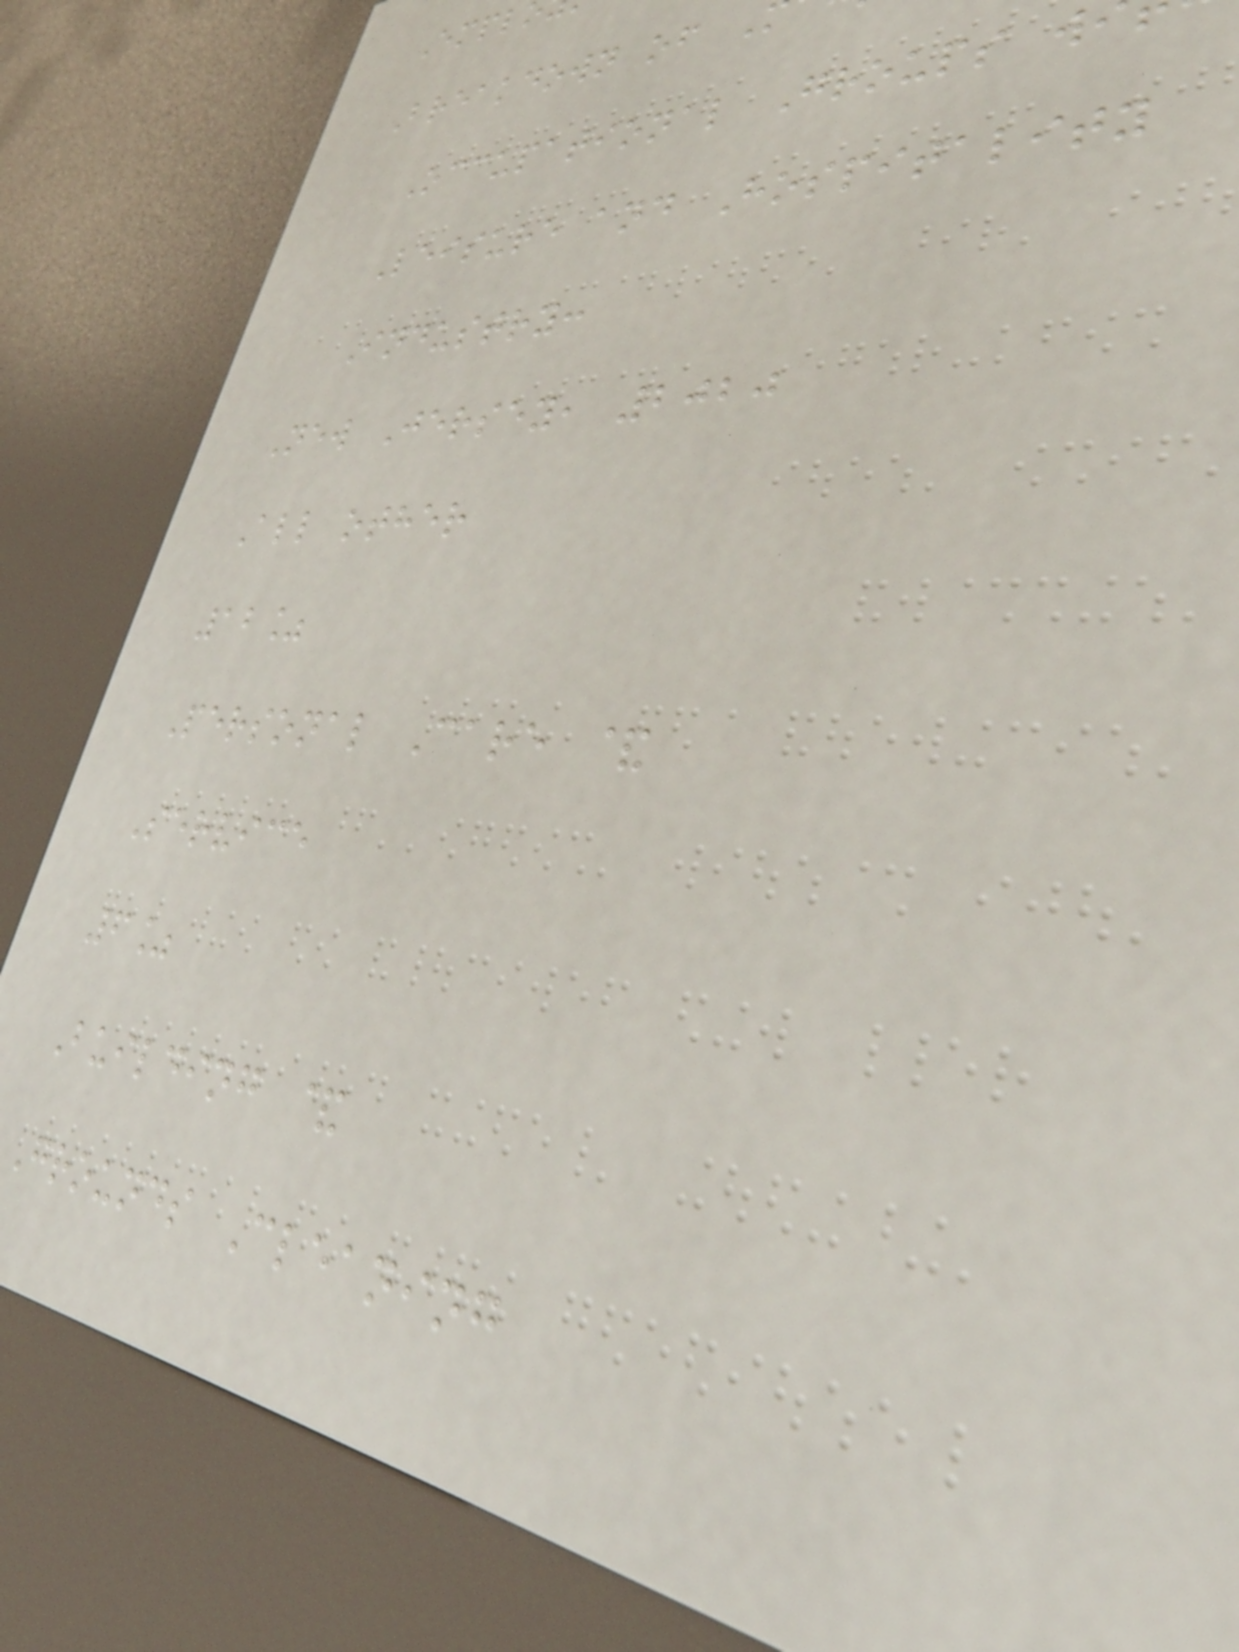Breakdown of
Occupational Groups w
Leisure and Hospitality
Industry:
New Jersey, 2020
All other
12%
Personal Care &
Service
6%
Building &
Grounds Cleaning
